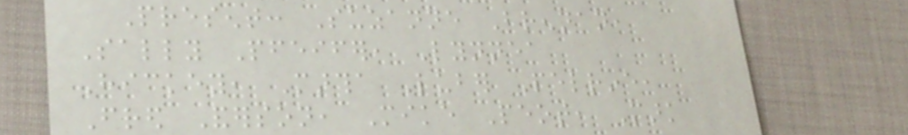Present: Suzanne Brennan,
Sally Pfeifer, Lynnea
Hickey, Martha Luber Pelrine,
Fred Anderson, Mike Peot, Mark
